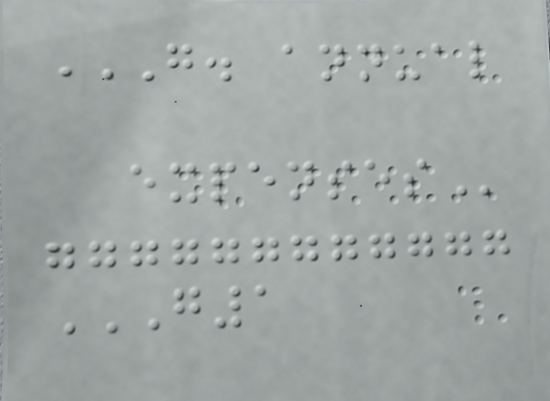G. ANNUAL
EXPENSES
G1
